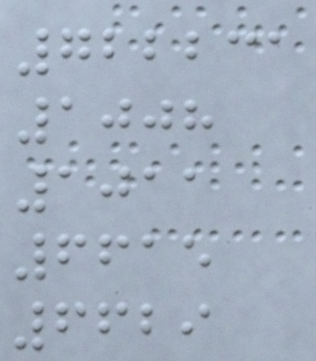722231
1008
1011
6615
6629
